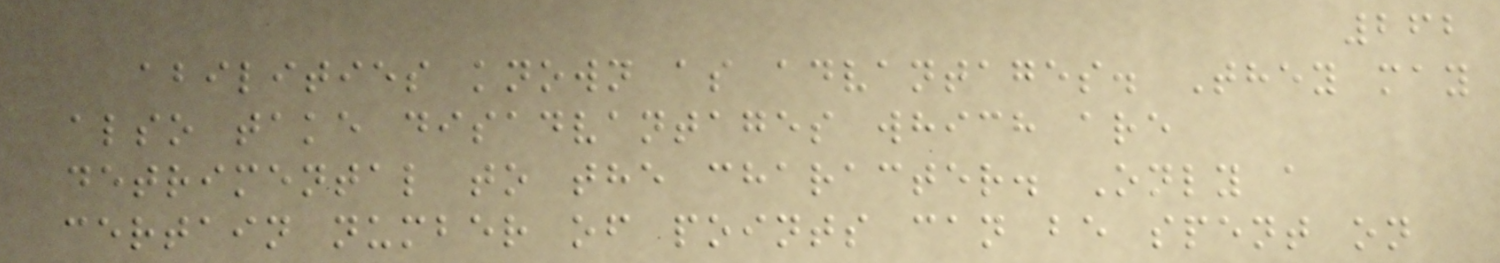262
abilities known as advantages. They may
also take disadvantages which are
detrimental to the character. Only a
certain number of points can be spent on
